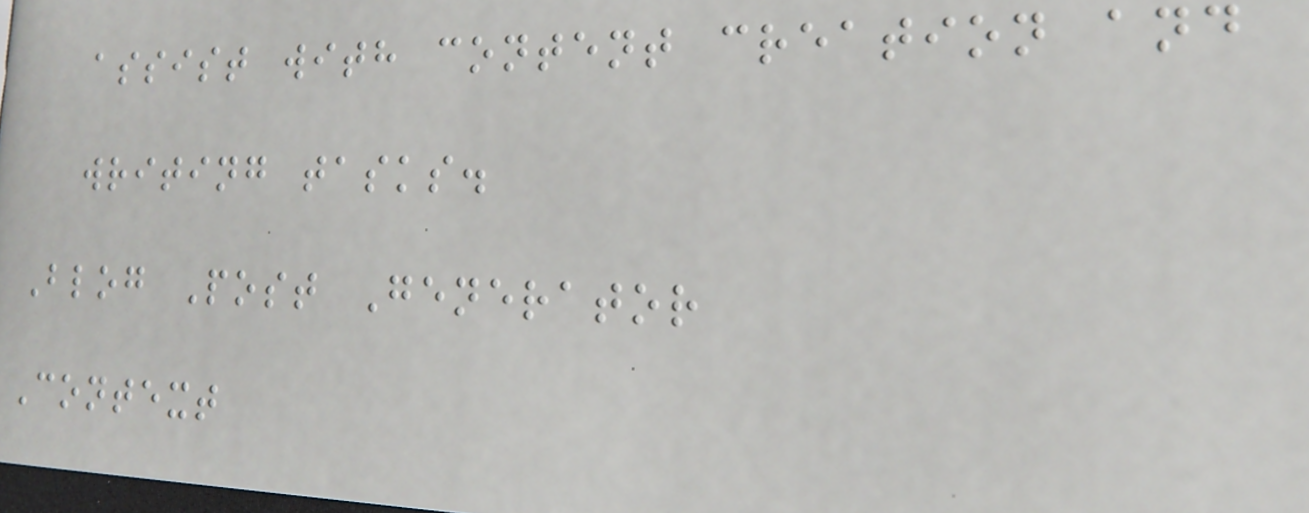assist with content creation and
writing tasks.
Blog Post Generator
Context
